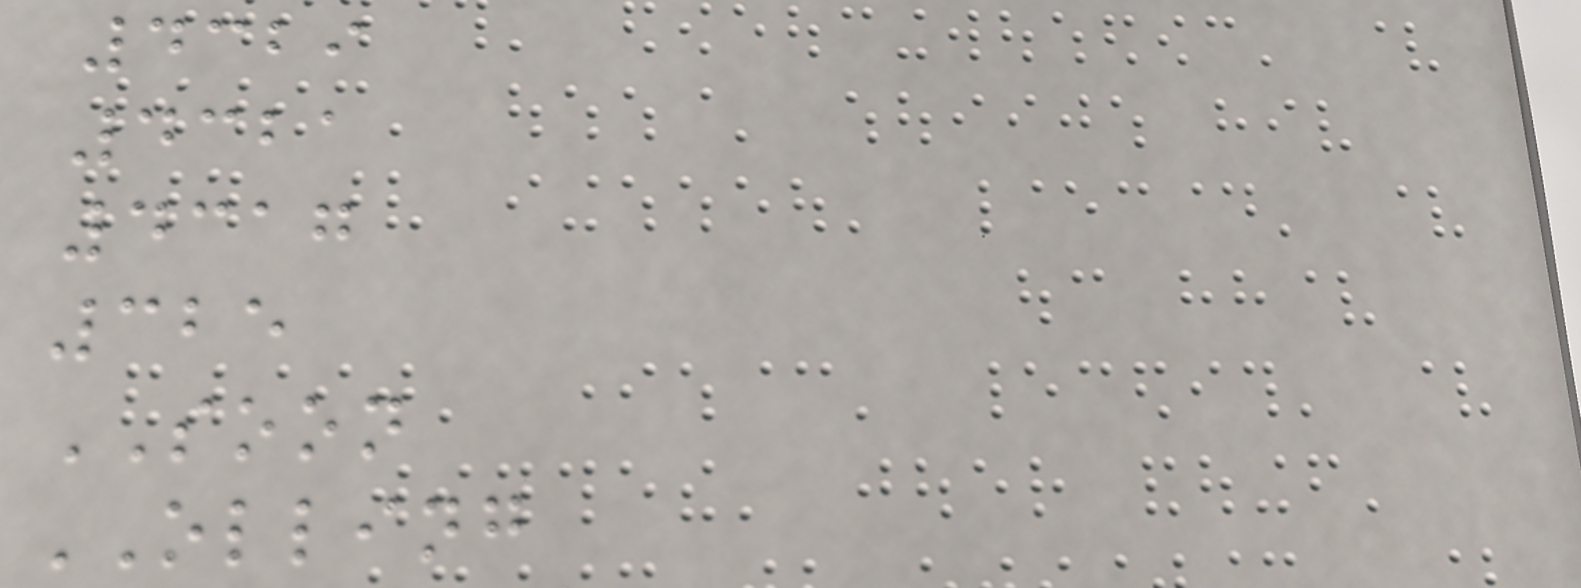4329
4321
4317
325
SOON
OLLING
